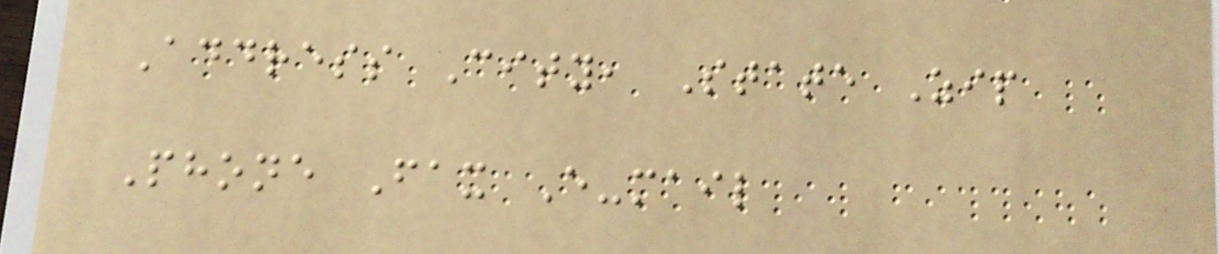Address City, State Zip
Phone Fax E-mail
